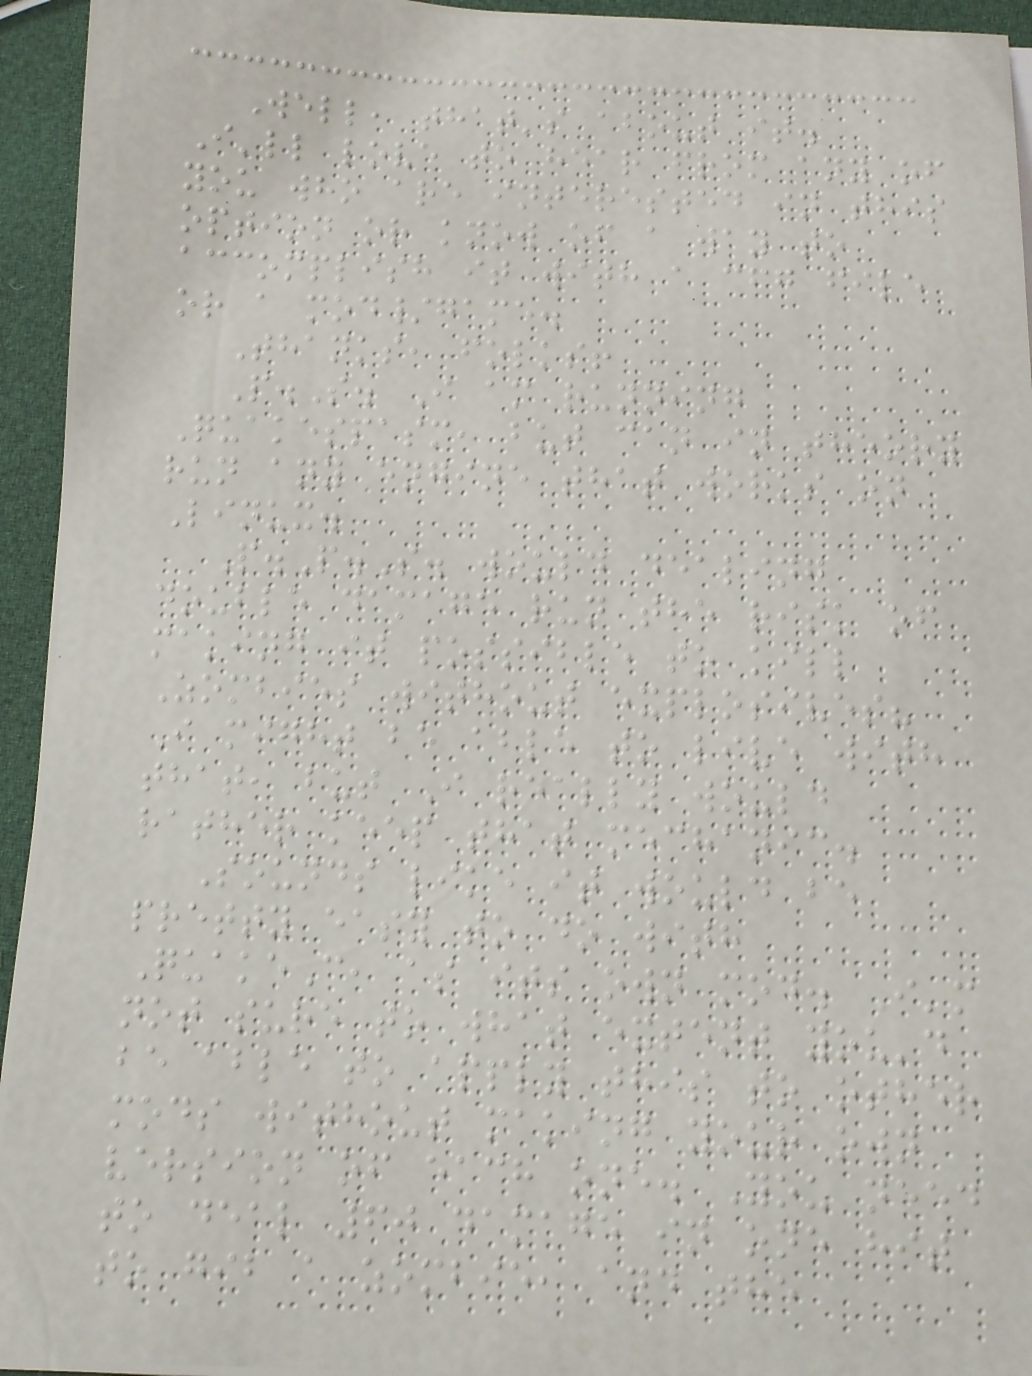Well, that's about it.
I'll love to hear from any of
you who are interested in this
option or know of a way to
accomplish it with a cfg file
or a mod/game.
Thanks, folks!
P.S. I am running
Quakespasm, but can in theory
run any engine that works on
Linux.
P.P.S. would dealing
double damage run the risk of
making it possible to kill
Zombies without explosives?
I might be able to live with
that, but I really would
rather keep that mechanic.
Sounds like it would be
pretty easy to do with
QuakeC, as its own mod. I'm
not sure to what extent you'd
be able to apply this to other
mods without making your own
version of each one. You need
to deal 60 damage in one hit
to gib a zombie, and the
